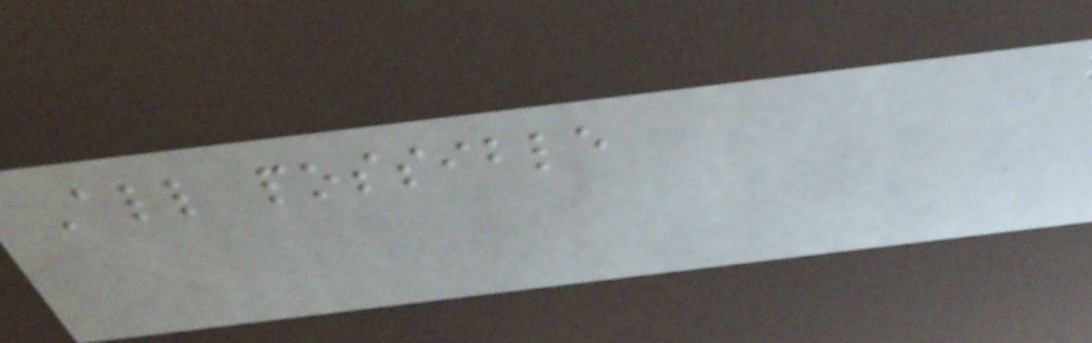All possible
